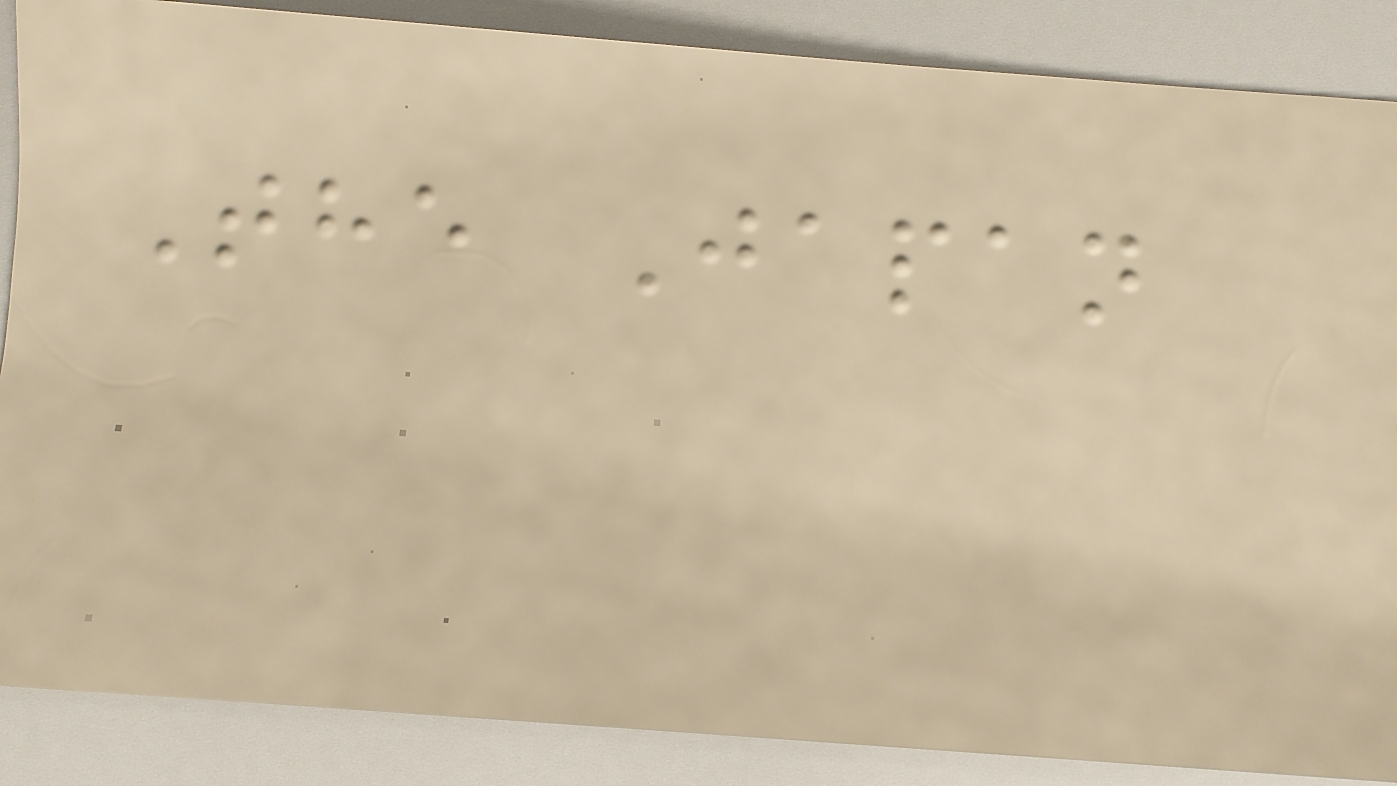The Japan
